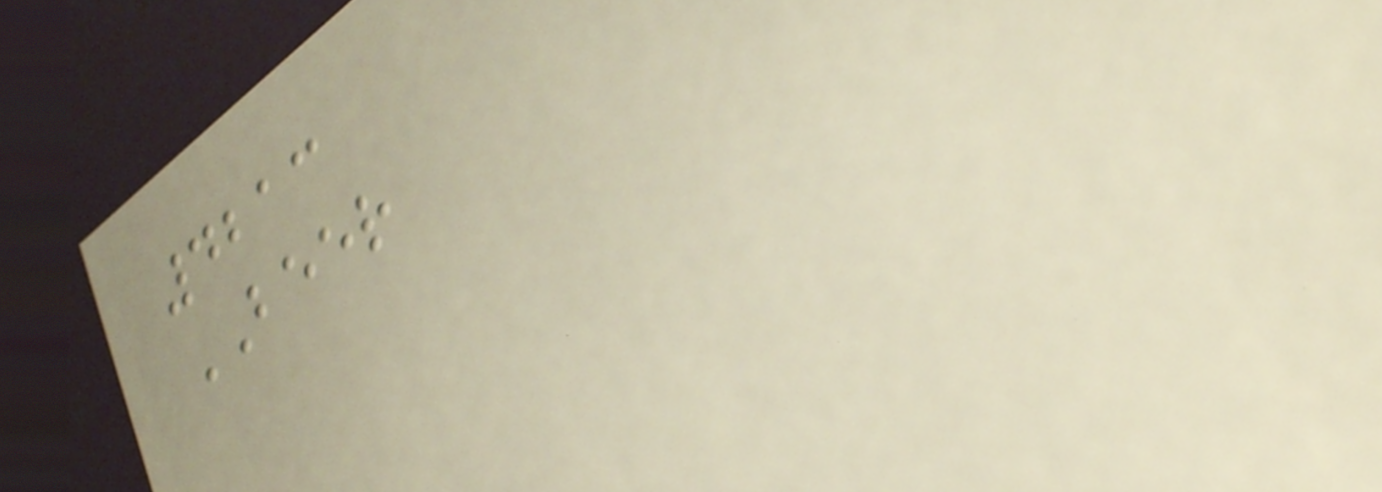4213
BEER
